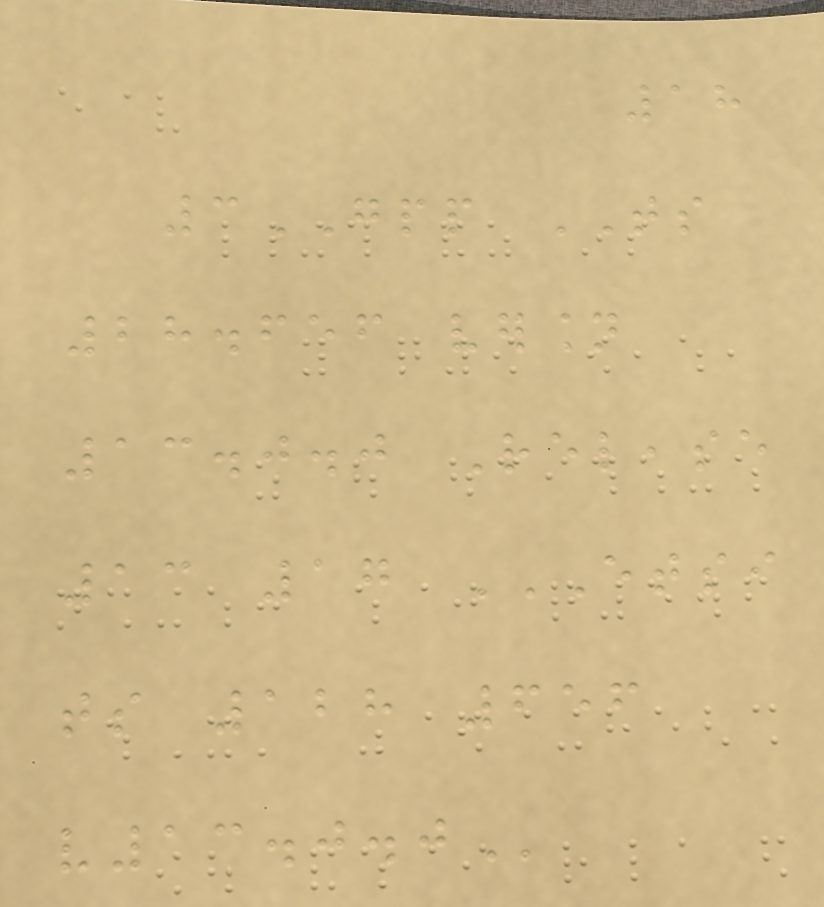18
3GPP TS
28.656 version
13.0.0 Release
13 17 ETSI
TS 128 656
V13.0.0
